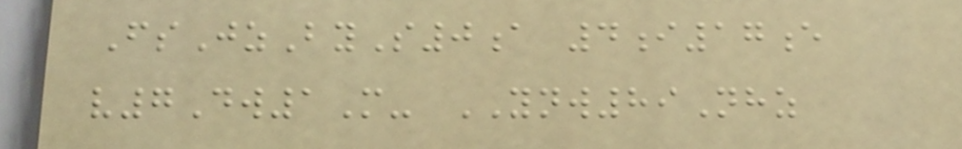FsJzByS0a 4i17e
v7Dw1M- YNW89Nhz
